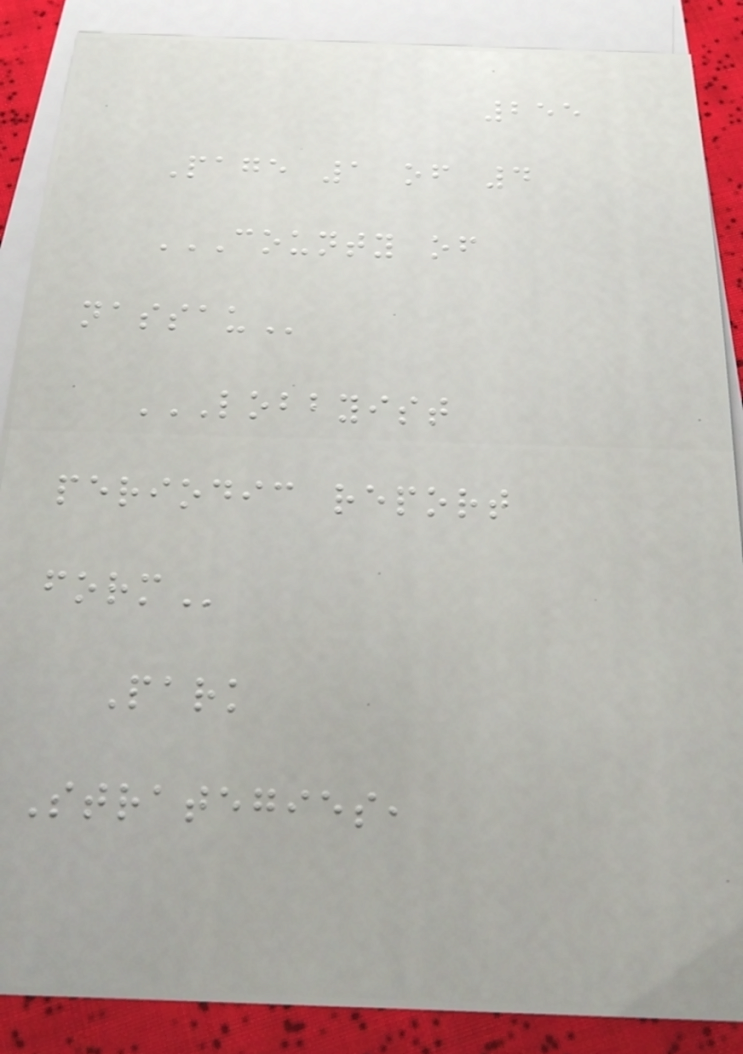255
Page 1 of 4
COUNTY OF
NASSAU
LOBBYIST
PERIODIC REPORT
FORM
Park
Strategies,
